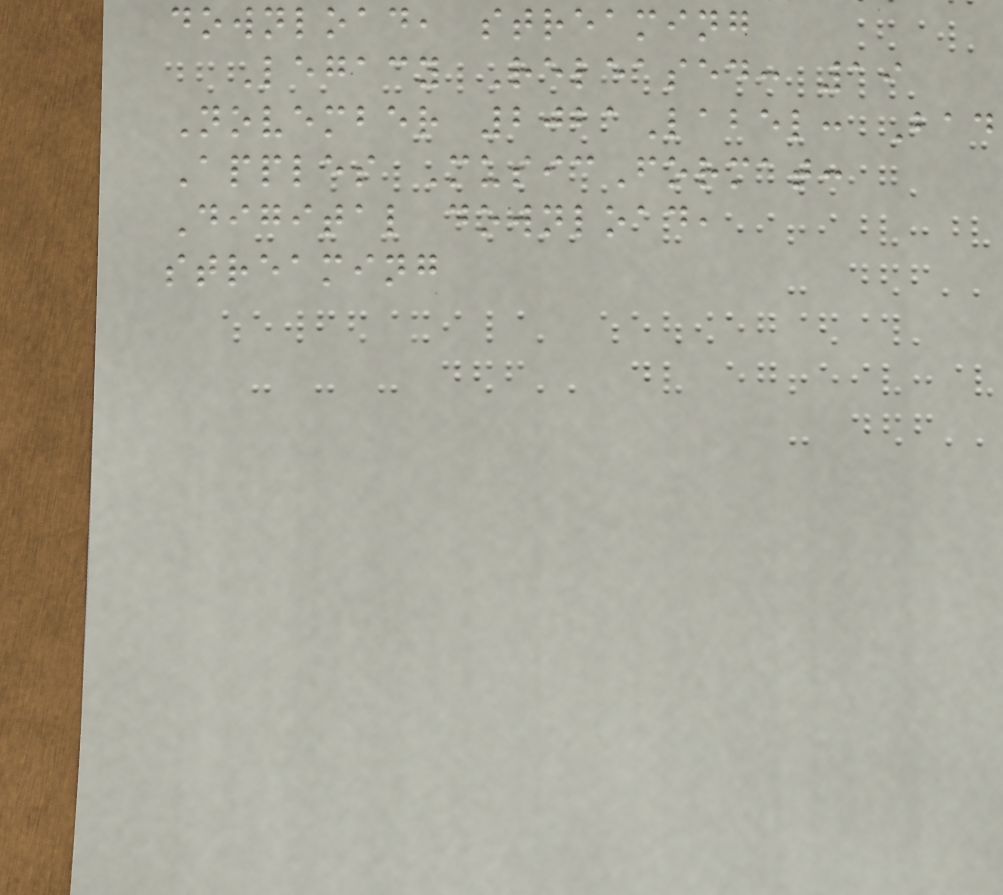download, streaming
Legacy Released: 19
November 2021Label: Bad
Apples MusicFormat:
Digital download,
streaming
